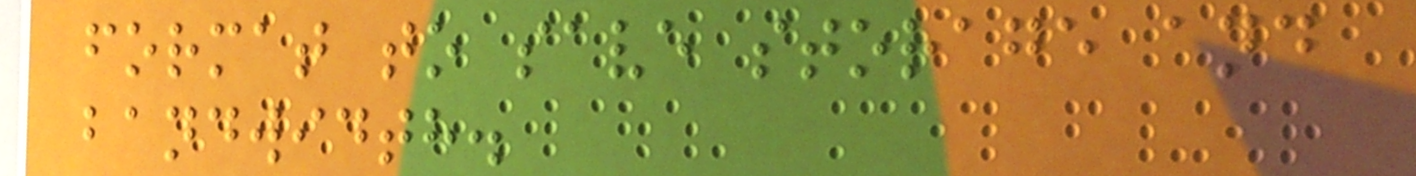format to save storage and
bandwidth.
